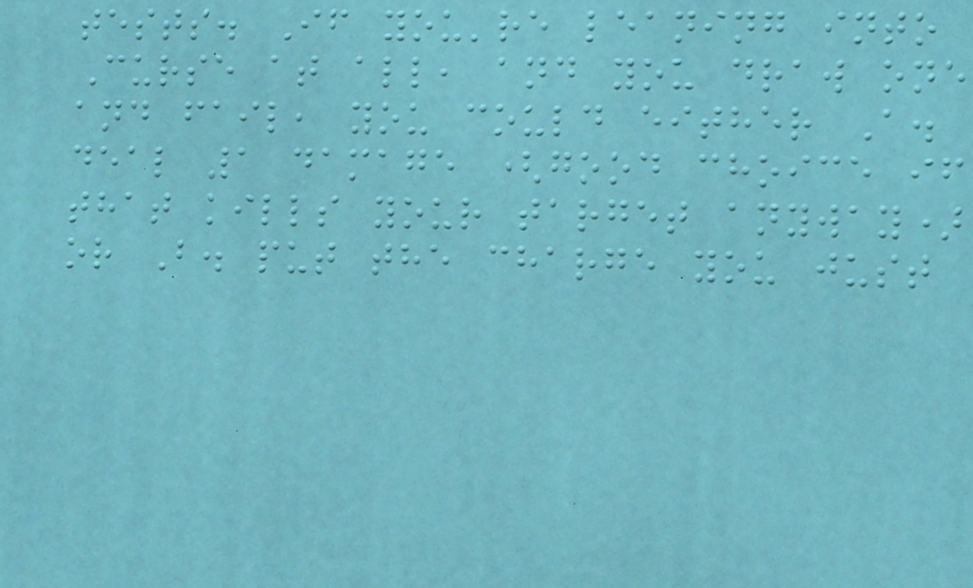tests. If you're leaning into
Curse at all, and you draw one
and fail, you could either A.
deal 1 damage (good choice if
that kills your target anyway)
or B. put the charge you just
